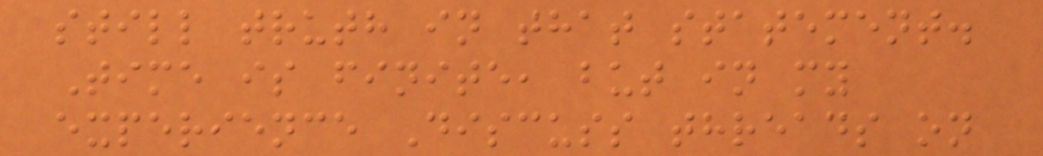still truth in that statement.
Time is finite, but in my
experience Discuss threads on
